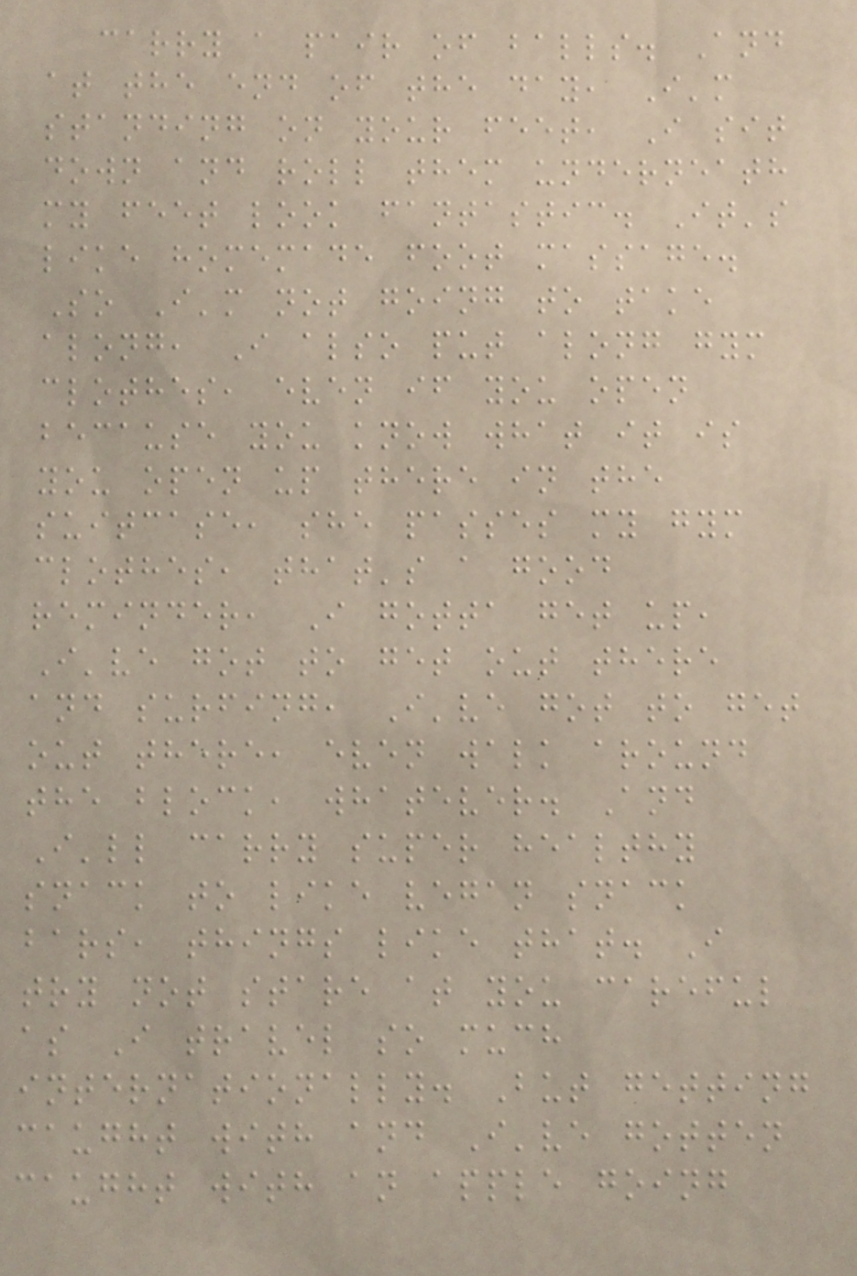carry a pair of balls. And
at the end of the day, I'm
standing on your feet, I sit
down and roll them underneath
my feet look fantastic. It's
like homemade foot massage.
So I'm not going to take
along, I also put along gym
clothes, even if you open
because you know what it is
you open up there in the
suitcase, she passes my gym
clothes, that's a good
reminder, I gotta get up,
I've got to get out there
and surfing, I've got to get
out there, even walk around
the block, whatever. And
I'll carry super healthy
snack to like vegan snack
bars, things like that. I
try not stare at you careful
as I travel so much
internationally. But getting
caught with and I've gotten
caught with an apple going
